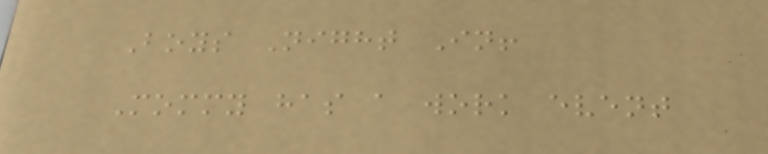Boys Night In!
Mommy has a work event
